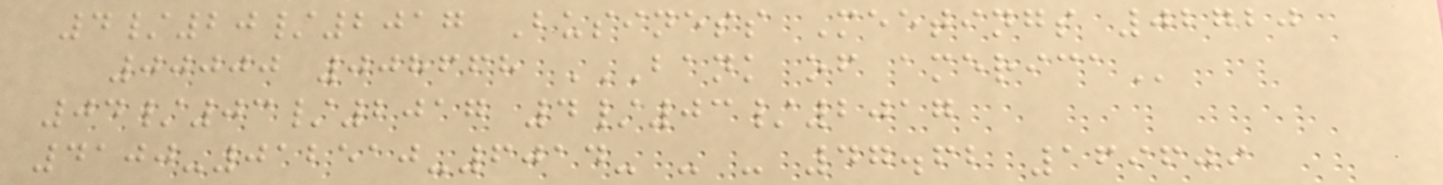4/20/2017 Business Meetings 02720
00000 008668 BANK OF AMERICA
04/03/2017 4/03/2017
4100-012510-6014- - - 47.62 169609
